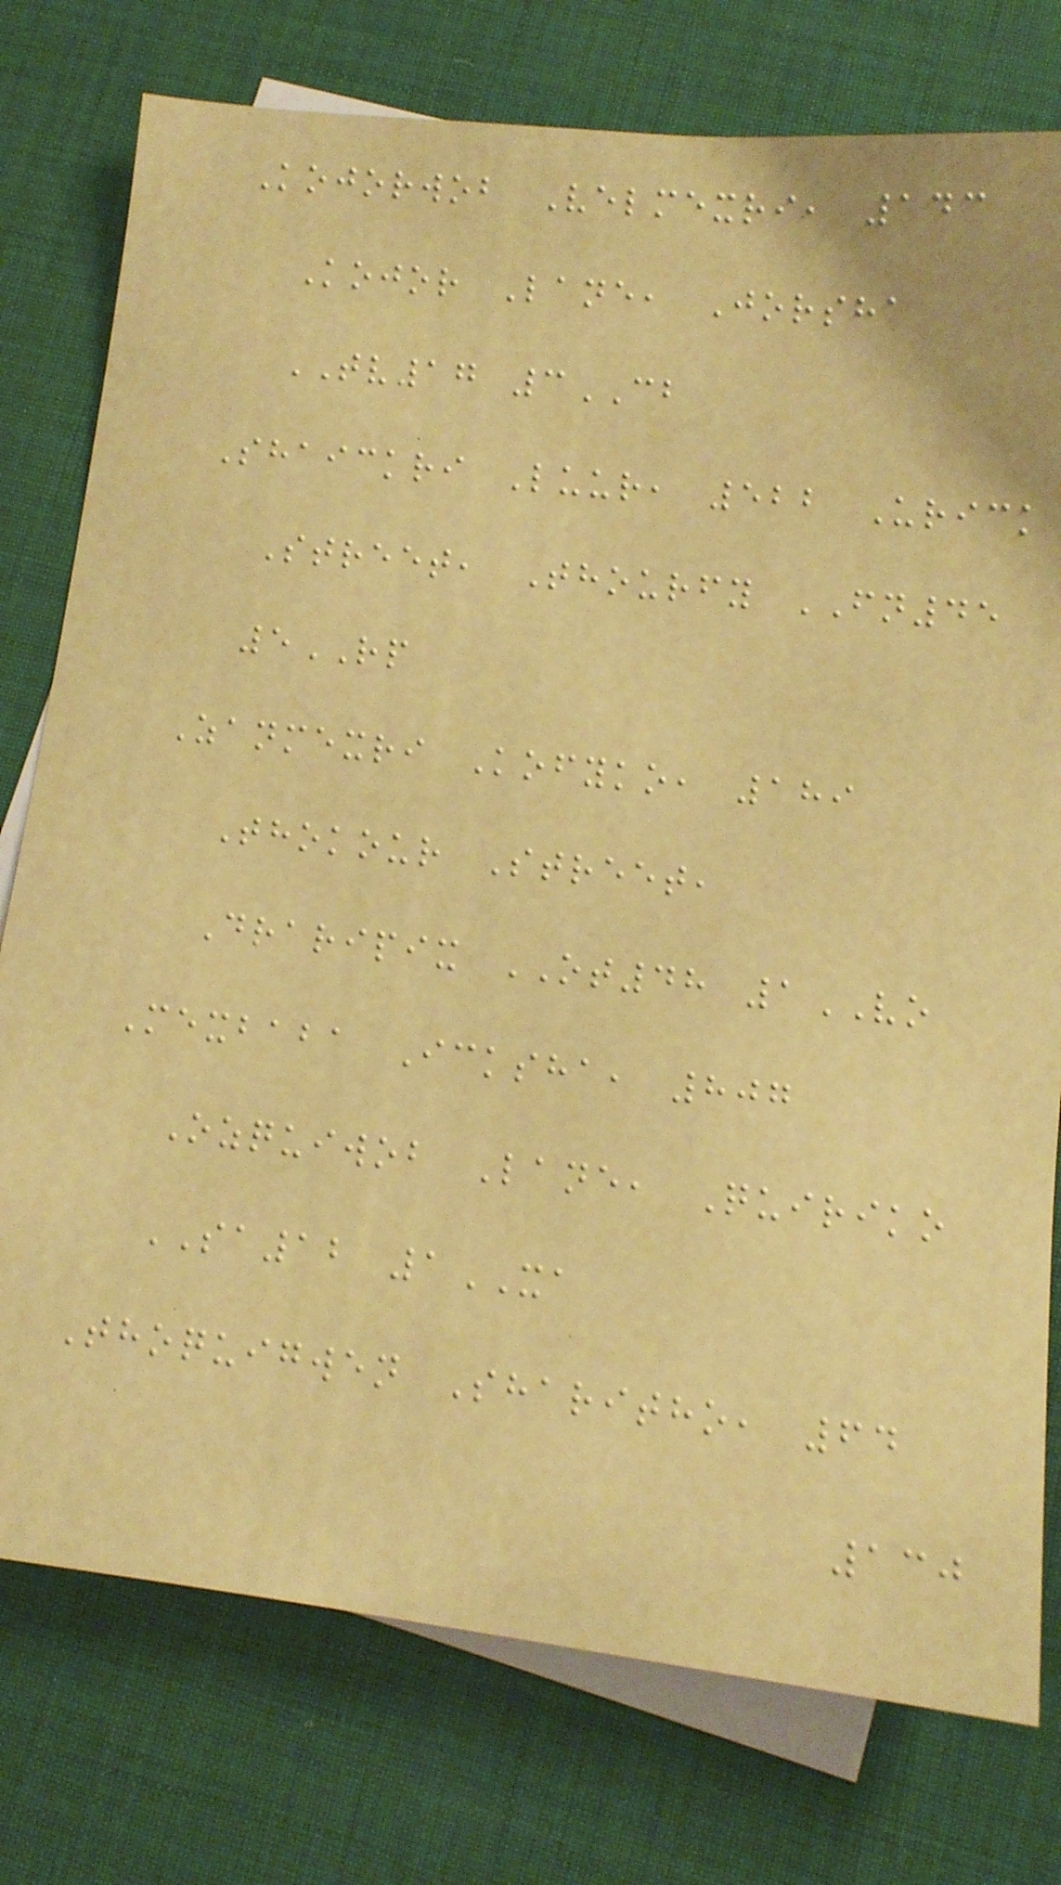Kojorwob Velmexri, 143
Kojor Lane, Jorsha
TV17 3CB
Shaickri Luur, 522 Urick
Street, Thourfy FN45
5RP
Zanmexri Kofyko, 189
Thokour Street,
Draripix OT48 1VO
Mexbaba Icksha, 807
Ozquiwob Lane, Quiriko
SA12 1XA
Thoquigwen Sharitho, 64
130
